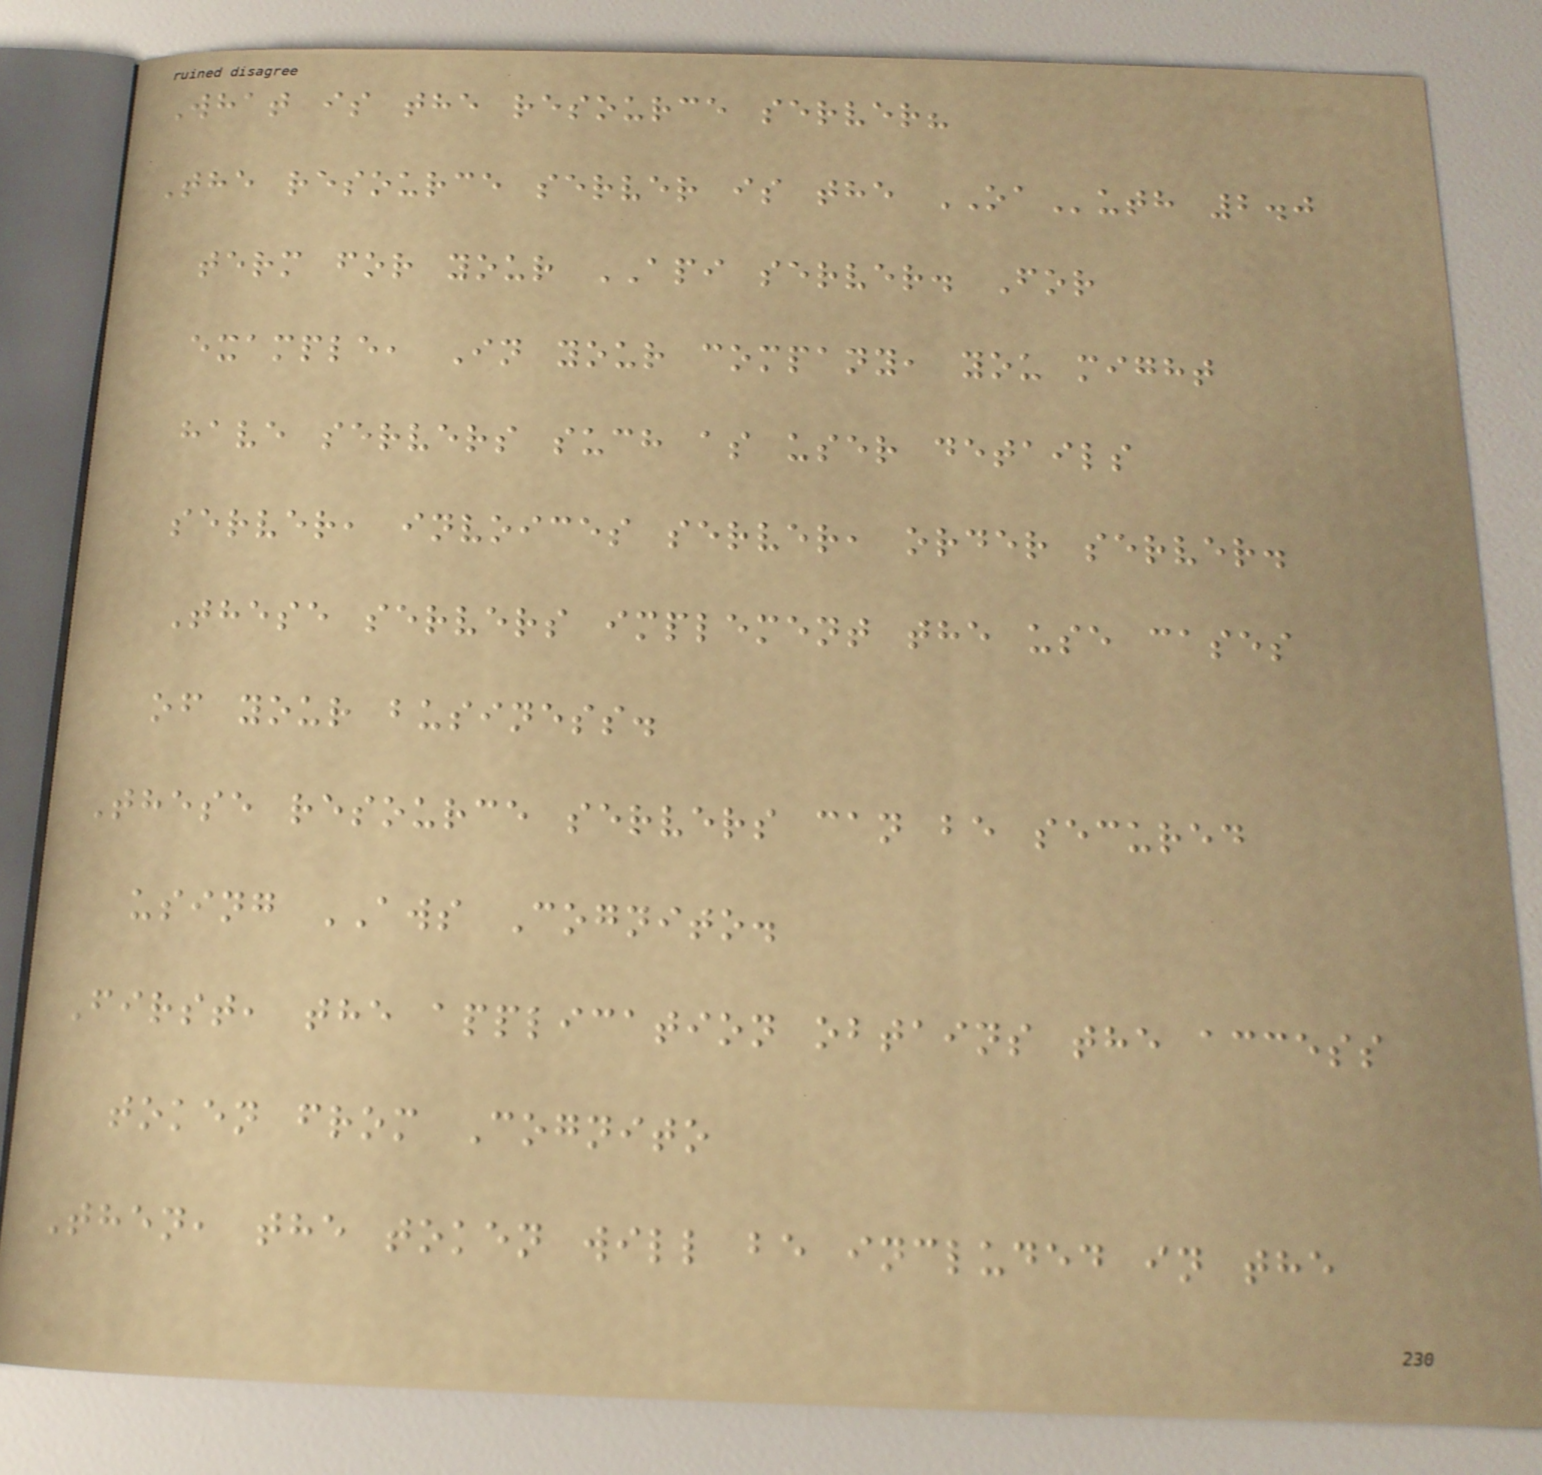What is the resource server?
The resource server is the OAuth 2.0
term for your API server. For
example, In your company, you might
have servers such as user details
server, invoices server, order server.
These servers implement the use cases
of your business.
These resource servers can be secured
using AWS Cognito.
First, the application obtains the access
token from Cognito
Then, the token will be included in the
